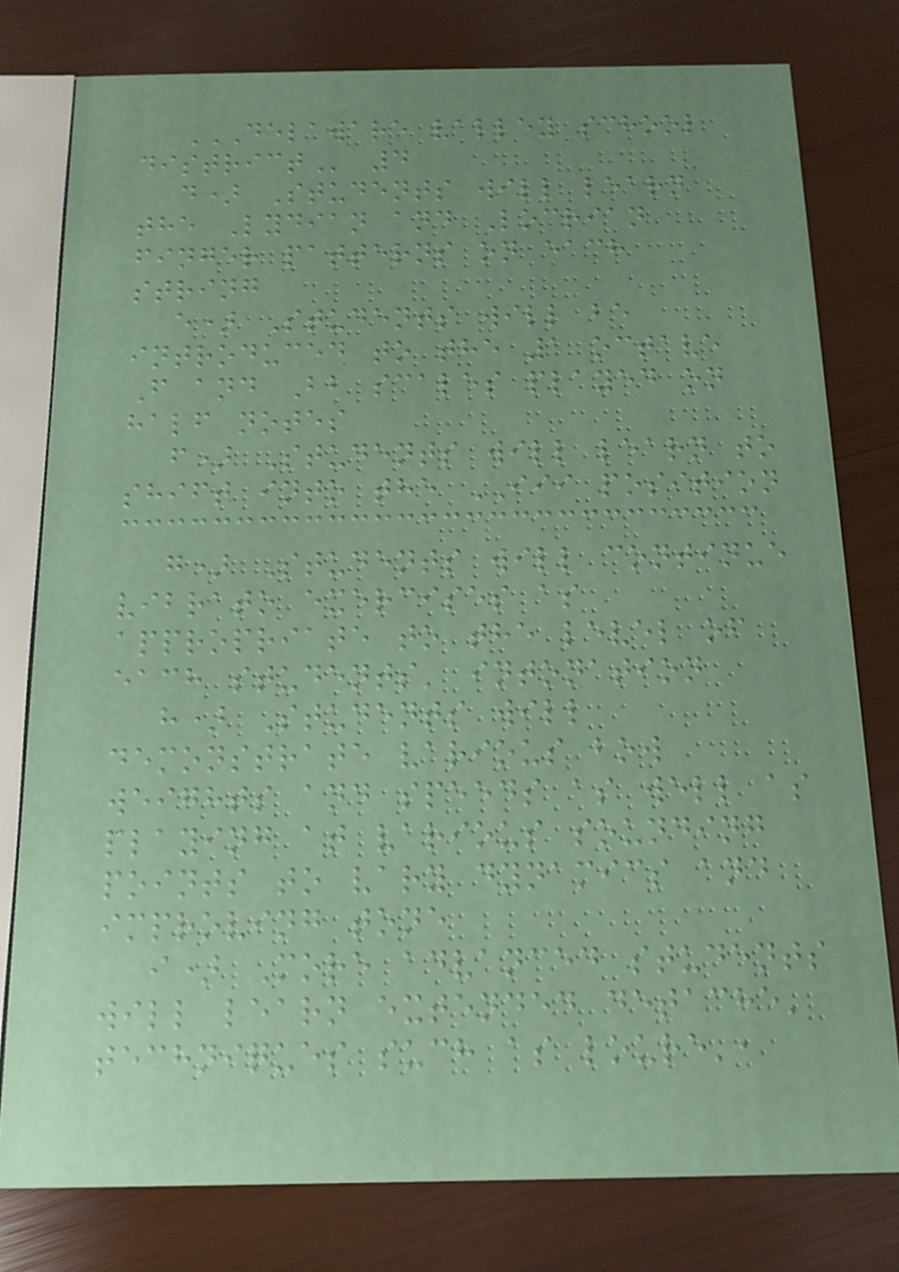DELAWARE VALLEY SCHOOL
DISTRICT 4
d) Students will learn
the Lydian and Locrian
finger patterns on each
string
e) Students will be
introduced to the 1 octave
F and Bb scales played on
half notes
f) Students will learn to
shift into the III position
g) Students will continue
vibrato exercises as
appropriate to the level of
each students' intonation
h) Students will
demonstrate various bow
weights and speeds as well as
playing at various sounding
points to vary dynamics and
improving tone
i) More advanced students
will learn extended detache'
techniques such as loure',
